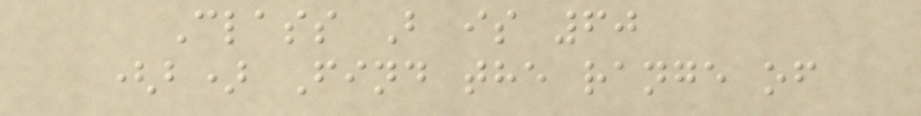Class B is 60
(b) Find the range of
